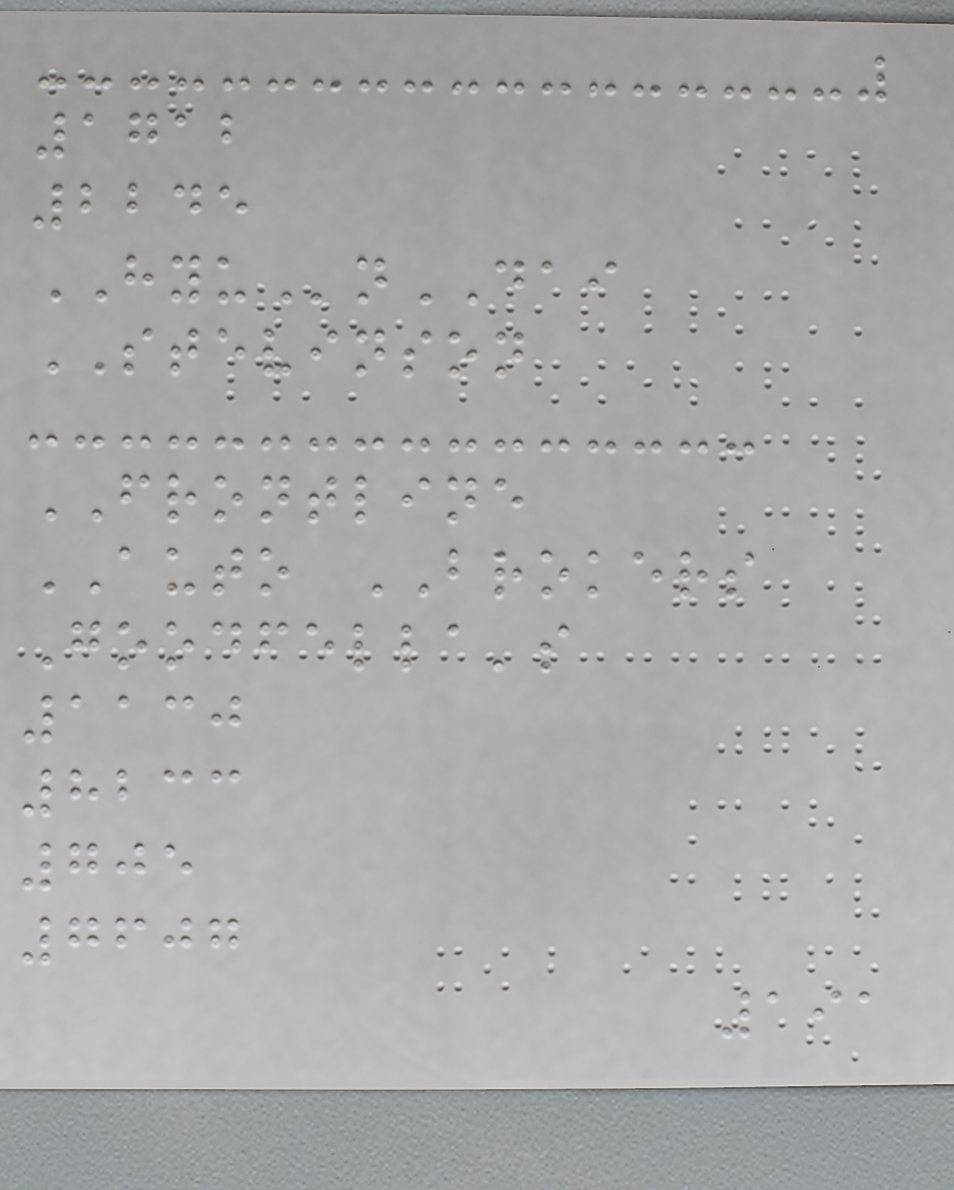1712
2245
HYUnDAI
STEVINSON
FRONTLINE
AUTO BROKERS
Goodfella's
1130
8233
705
7607
191
